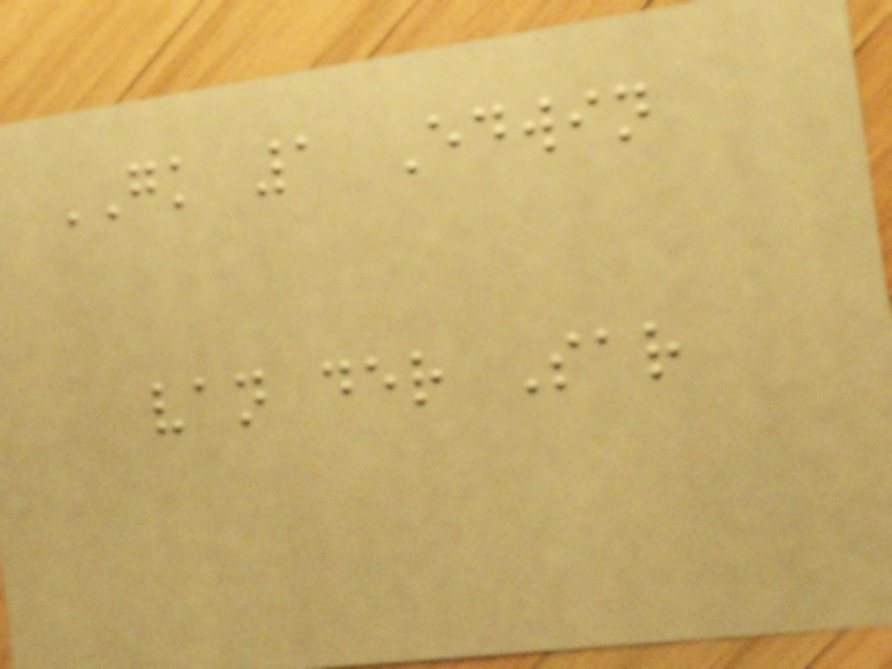GK 1 Edwin
van der Sar
